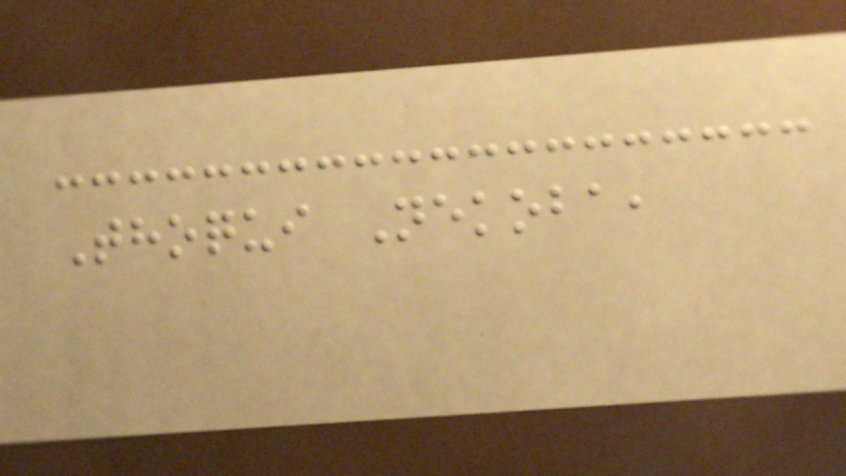Thoqui Nekoba,
